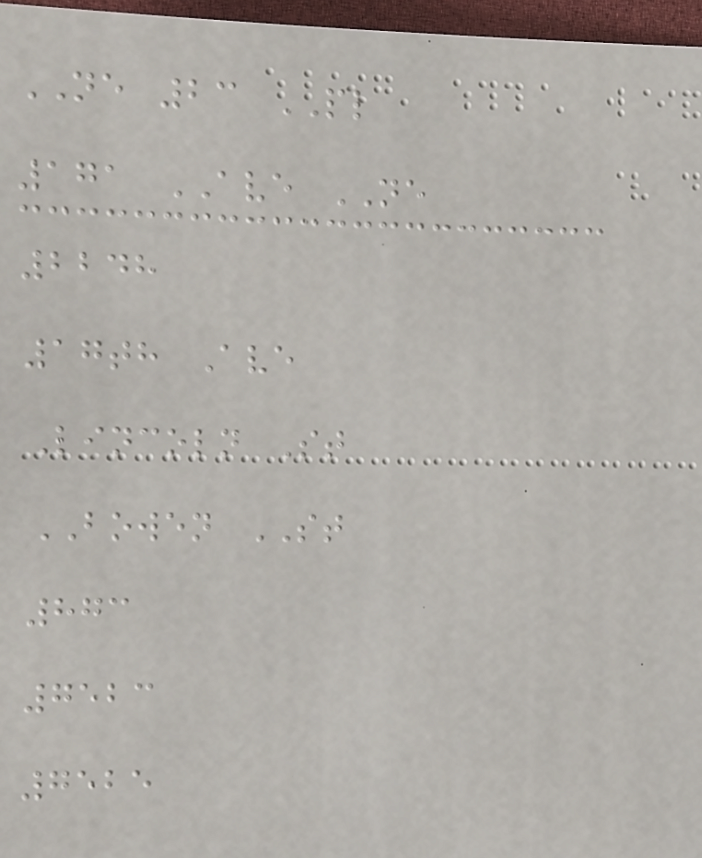NE 23 PL
171 AVE NE
2248
17th Ave
Lincoln St
BOWEN ST
873
7523
7525
